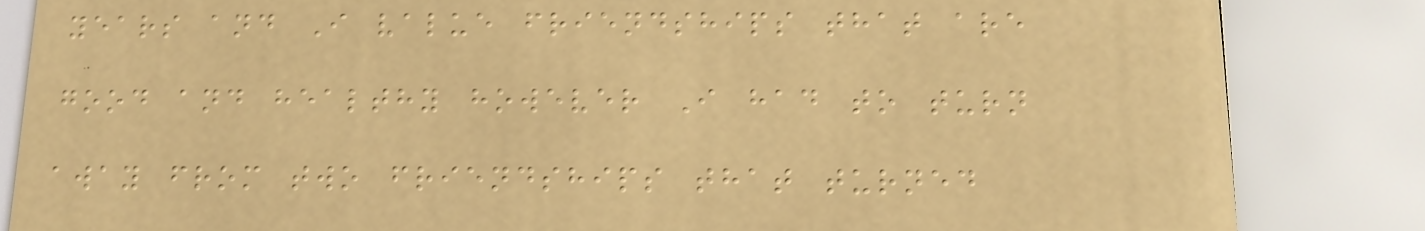years and I value friendships that are
good and healthy however I had to turn
away from two friendships that turned
